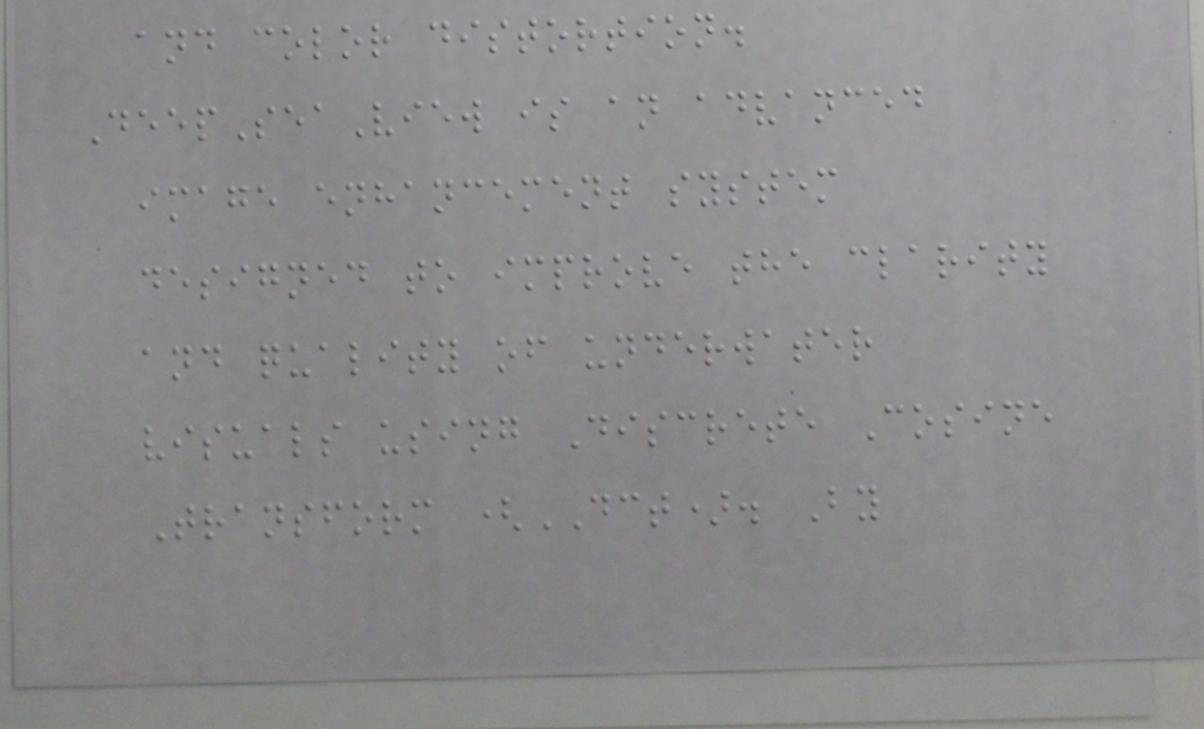and color distortion.
DeepSeaView is an advanced
image enhancement system
designed to improve the clarity
and quality of underwater
visuals using Discrete Cosine
Transform (DCT). By
